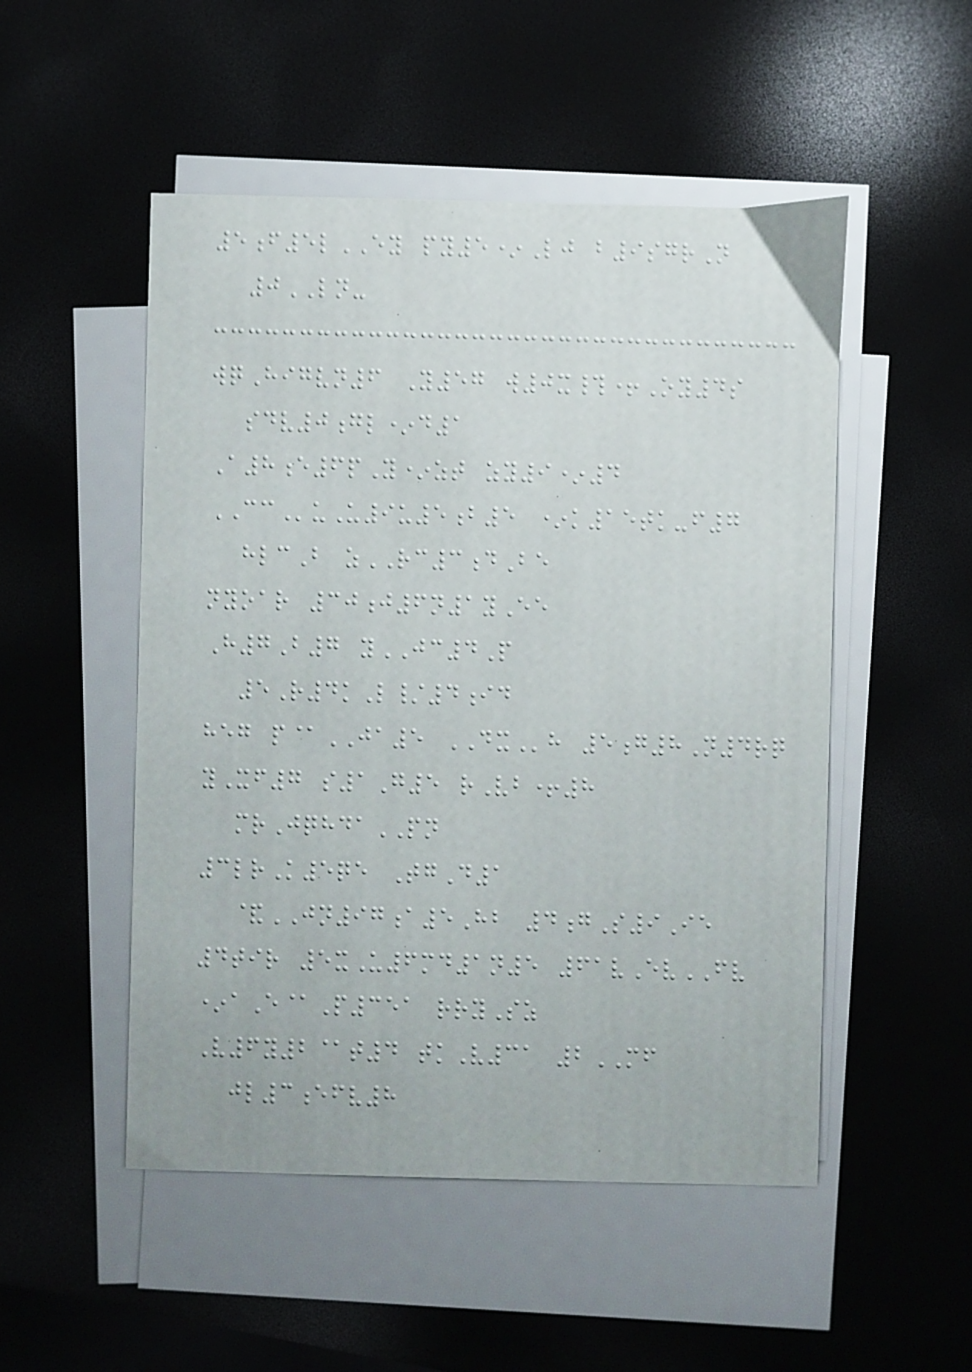5f5lEY py5*Lj b9sgrN
0LN-
wqHigvn6 Y57 w0x#+Oy4s
sdv0gl*d1
A8e6pY*zt zy9*4
CCuU9u5b5 *k15tk-f7
hlcB zRC3dBe
nyoar 30j6n1yEe
H7B7 yJC4P
5R4kL/4id
heg p@JA5 DXh 5g8N4rq
yXf7 s1G5 rVb+8
mrJqhdaPN
3lrK5qe TgD1
&JN97a5Hb 4gS9Ie
4tir 5xU6md1n5 61vEvFV
*aE@P351 rrySz
V6y2@t4 tkV31 2MF
jl3efv8
